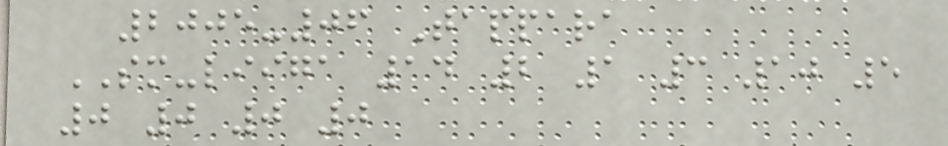2005-06 Tappara
SM-liiga 14 2 1 3 10 5
0 0 0 0
